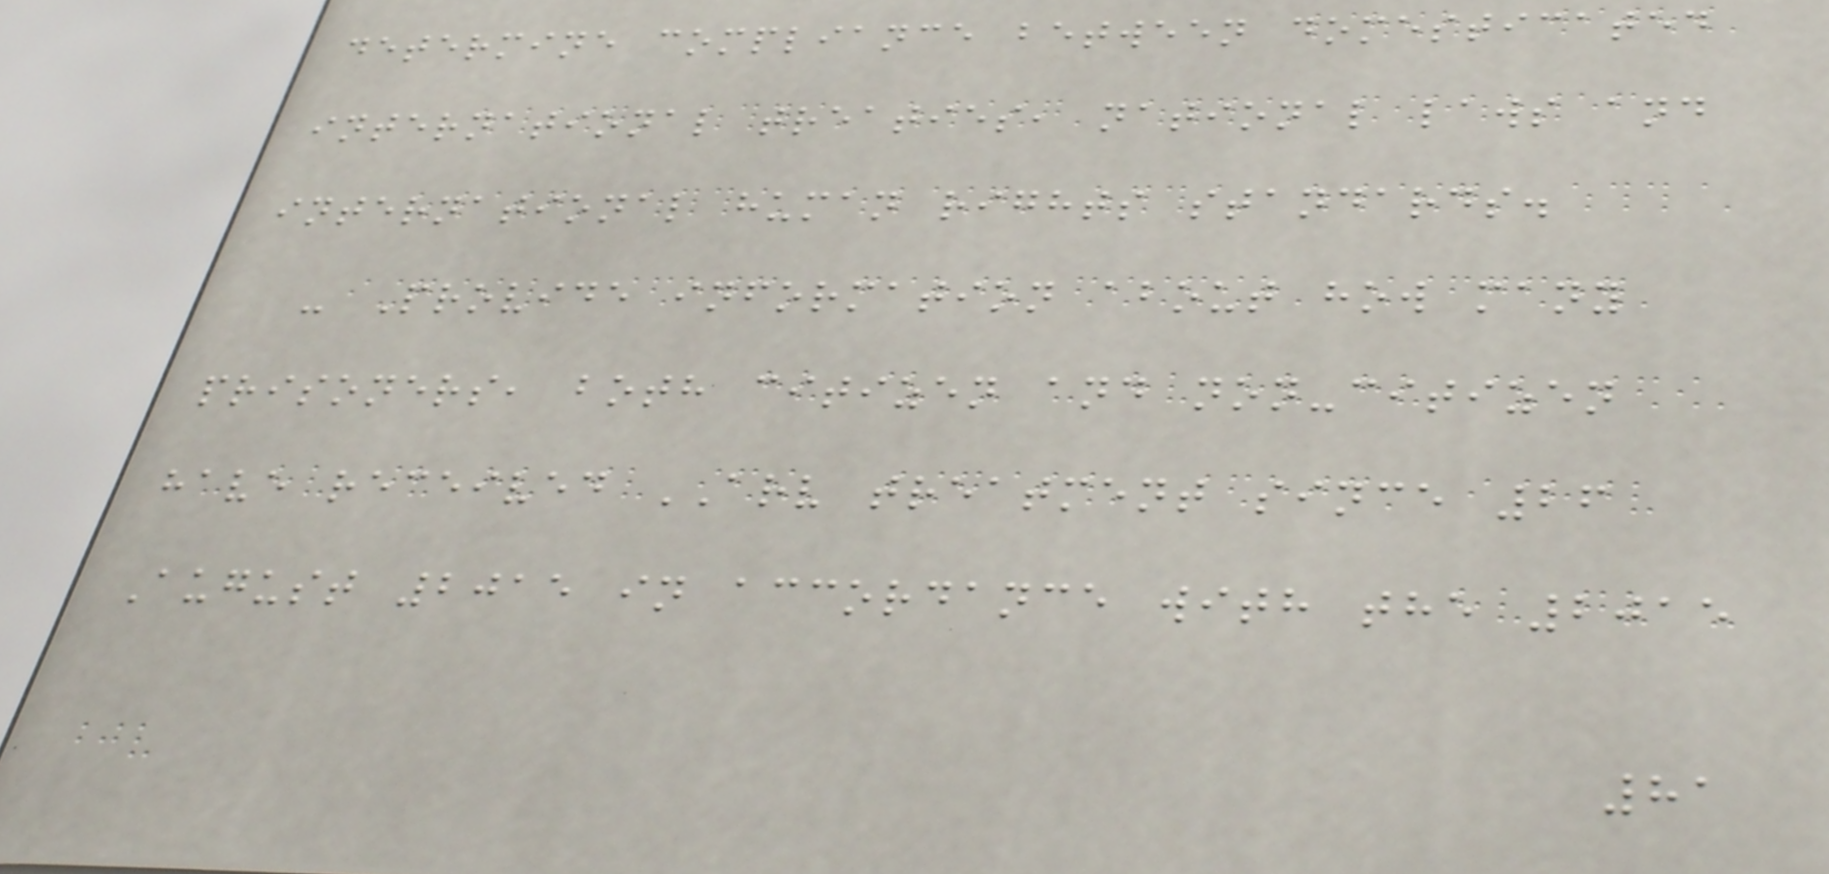determine compliance between domesticated
international treaties, national laws and
international human rights standards.
- Provide information about how many
prisoners, both citizen and non-citizen
have received ARV treatment since 26
August 2015 in accordance with the 2015
81
